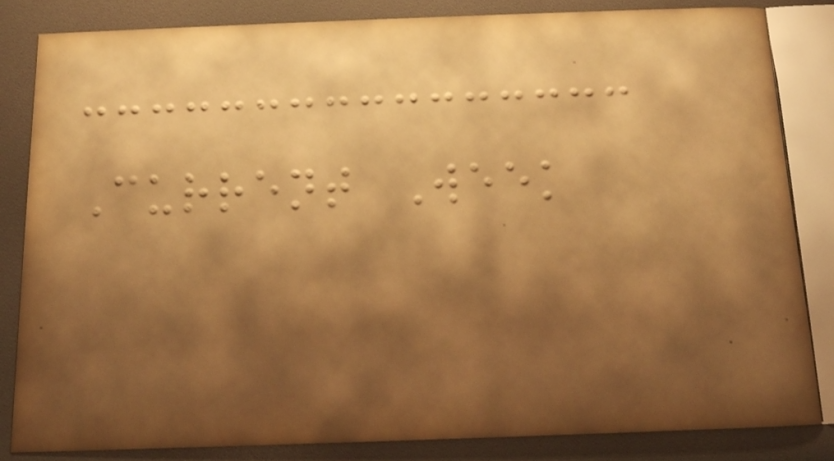Current Week
